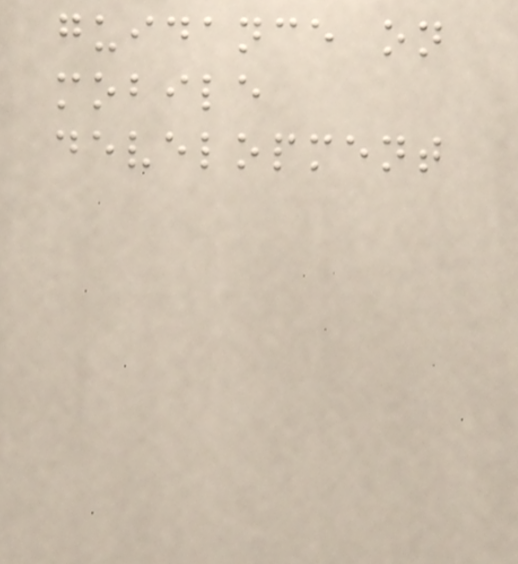guidance on
mobile
development
